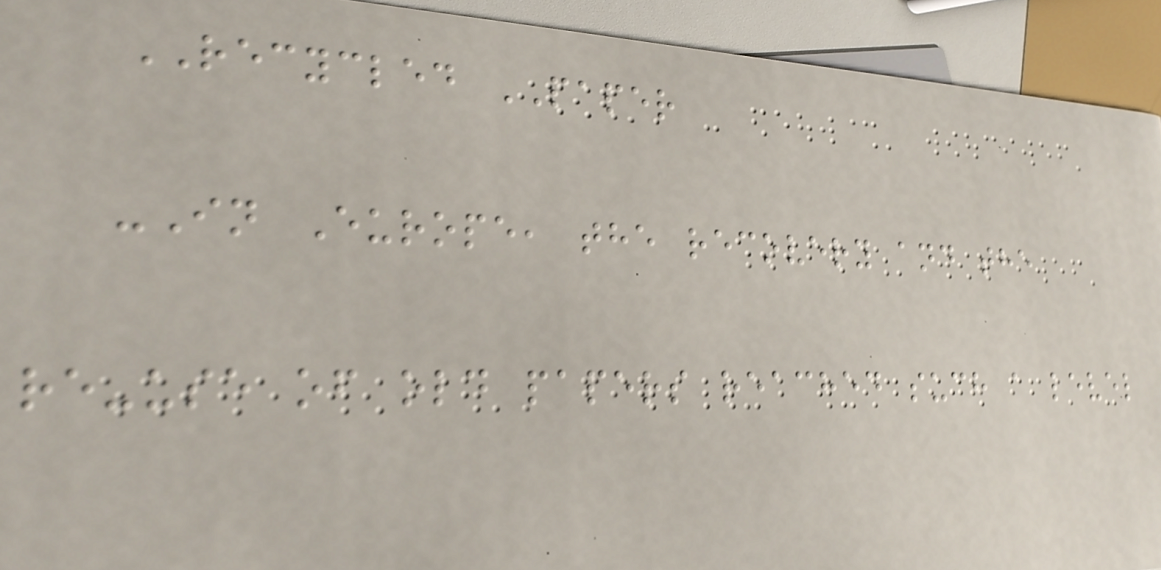RECYCLED PAPER
-In Europe, the recovery and the
re-use of old papers reached such a level
